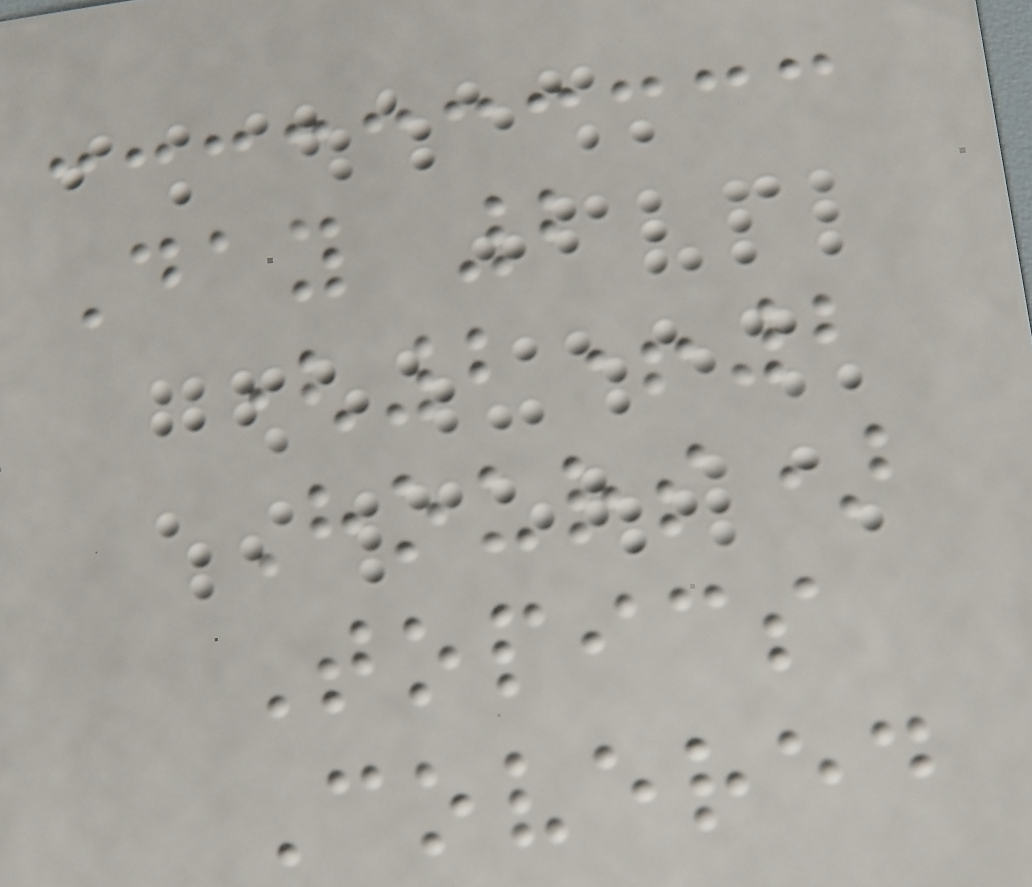Day 2
(2+2
Hours)
Topics
Covered
